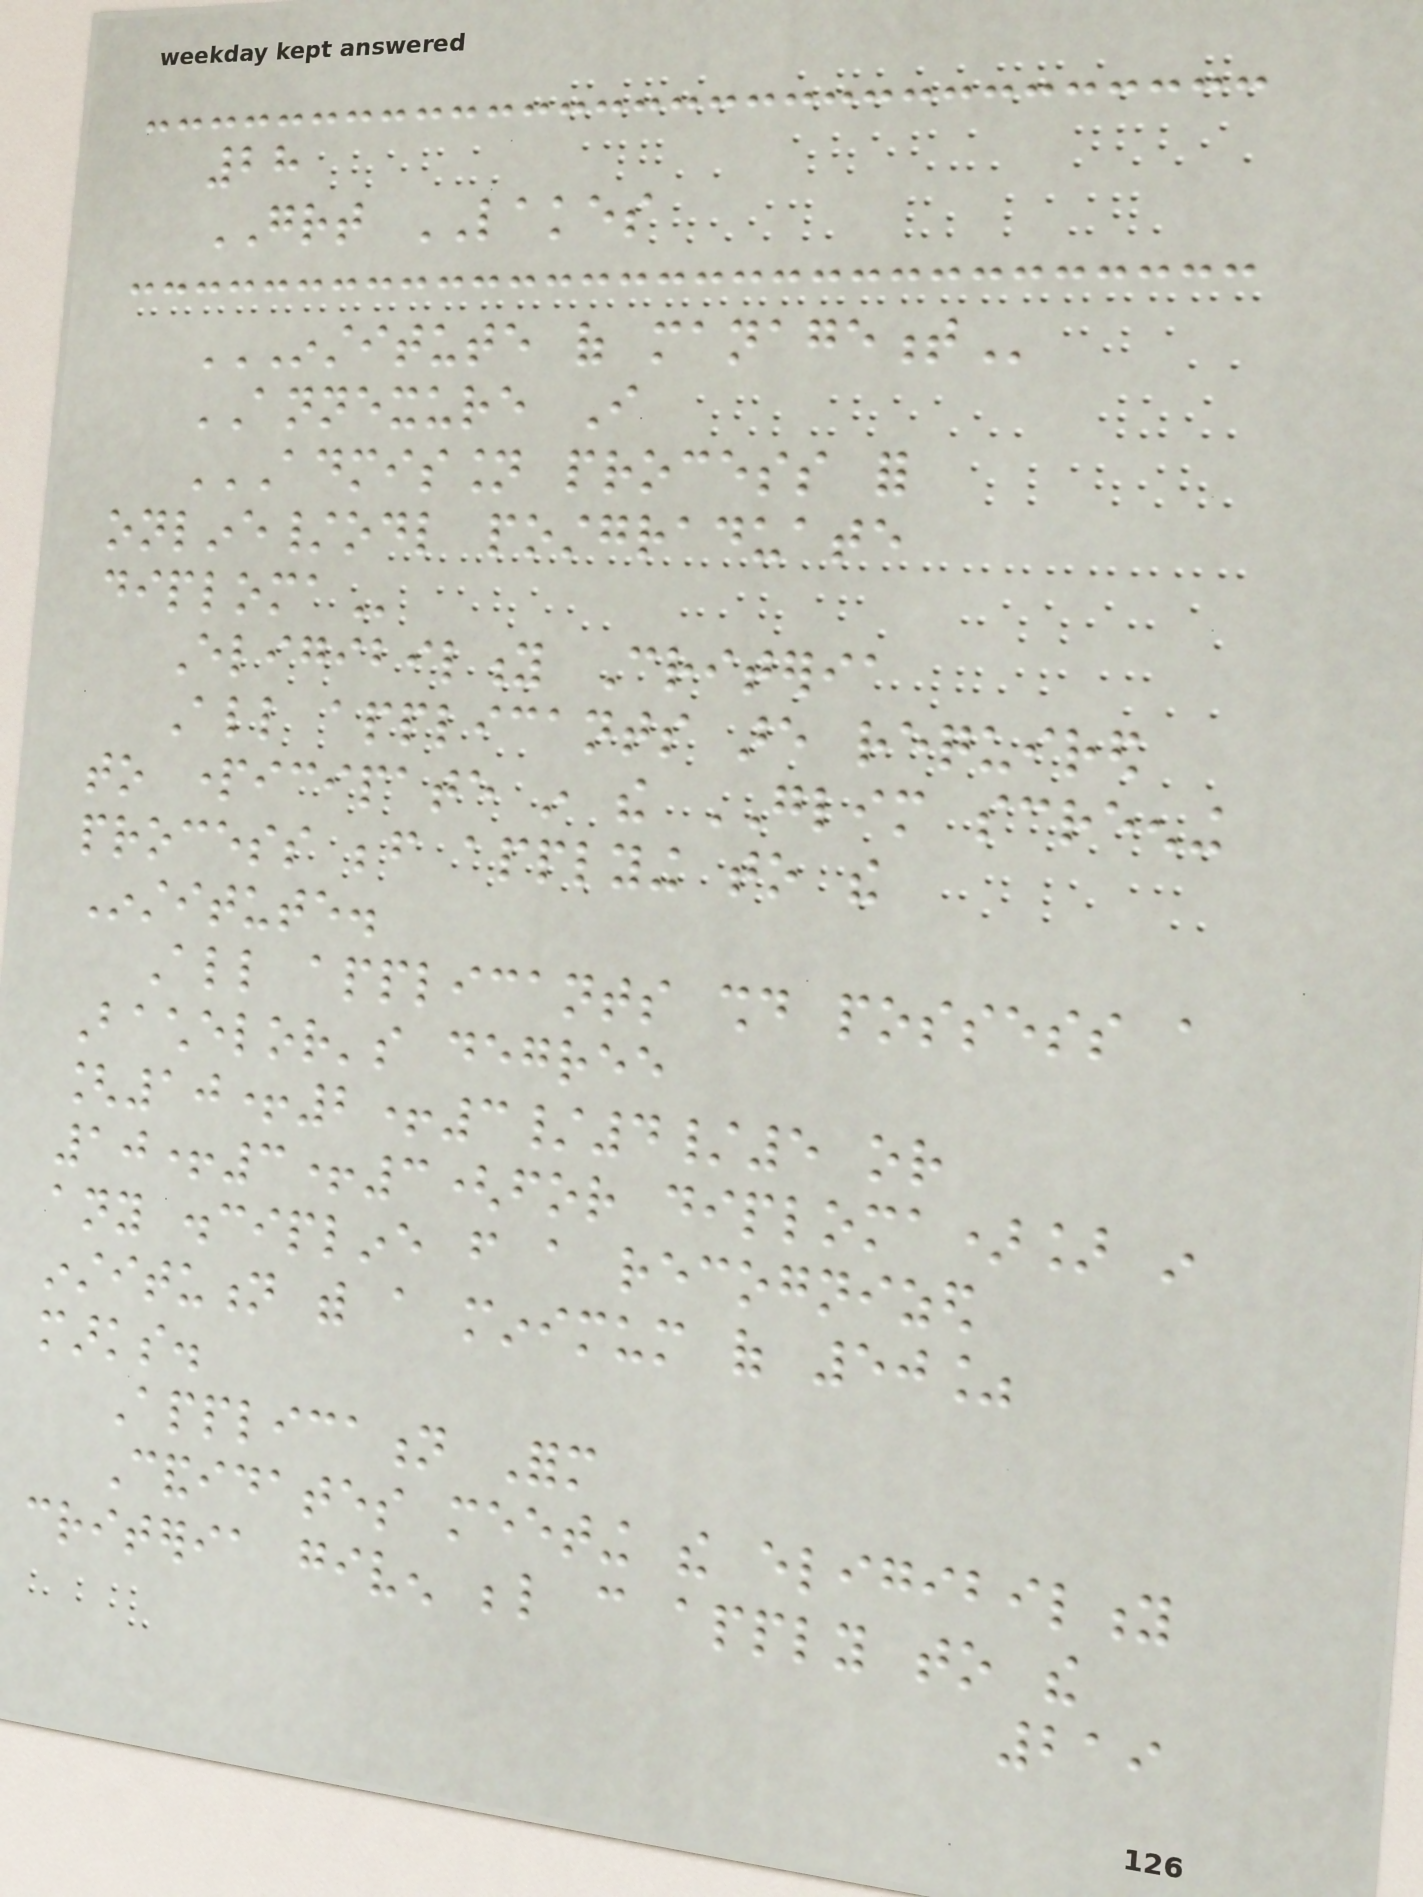28
GREAT LAKES
INSTITUTE OF MANAGEMENT
ANNEXURE I
ADMISSION PROCESS FOR
ONLINE/ODL POSTGRADUATE
DIPLOMA
Eligibility Criteria
All applicants are required
to participate in the GLIM screening
process before applying to the
Institute.
All applicants should possess a
Bachelor's degree
[10+2+3/4/5 or
10+3+3(for diploma)] in
any discipline from a recognized
institution with a minimum of 50%
marks.
Application Form
Candidates meeting the eligibility
criteria given below can apply to the
219
